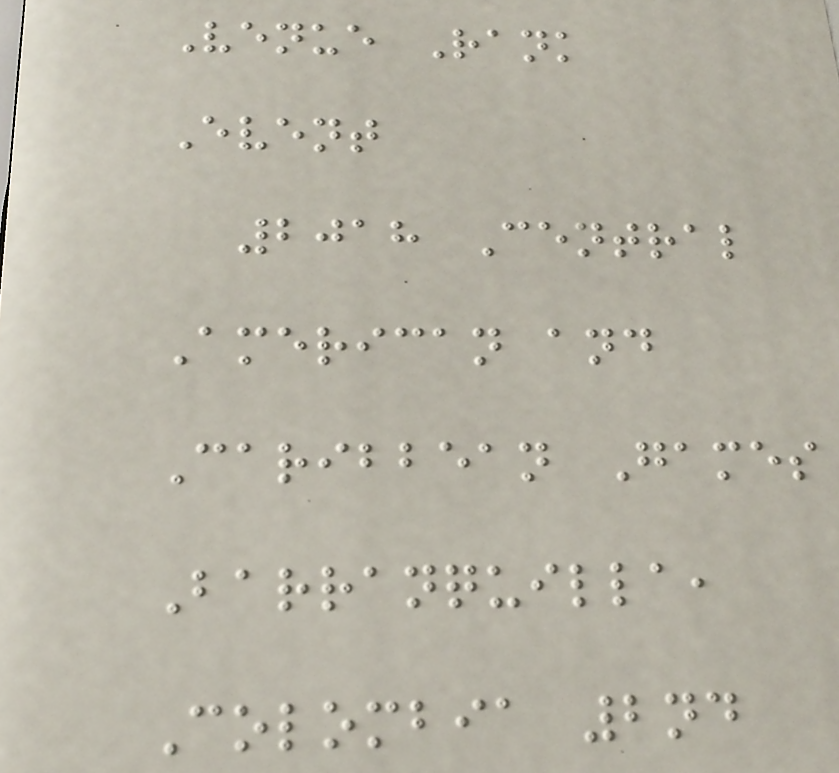Venue Rank
Event
2018 Central
American and
Caribbean Games
Barranquilla,
Colombia 2nd
